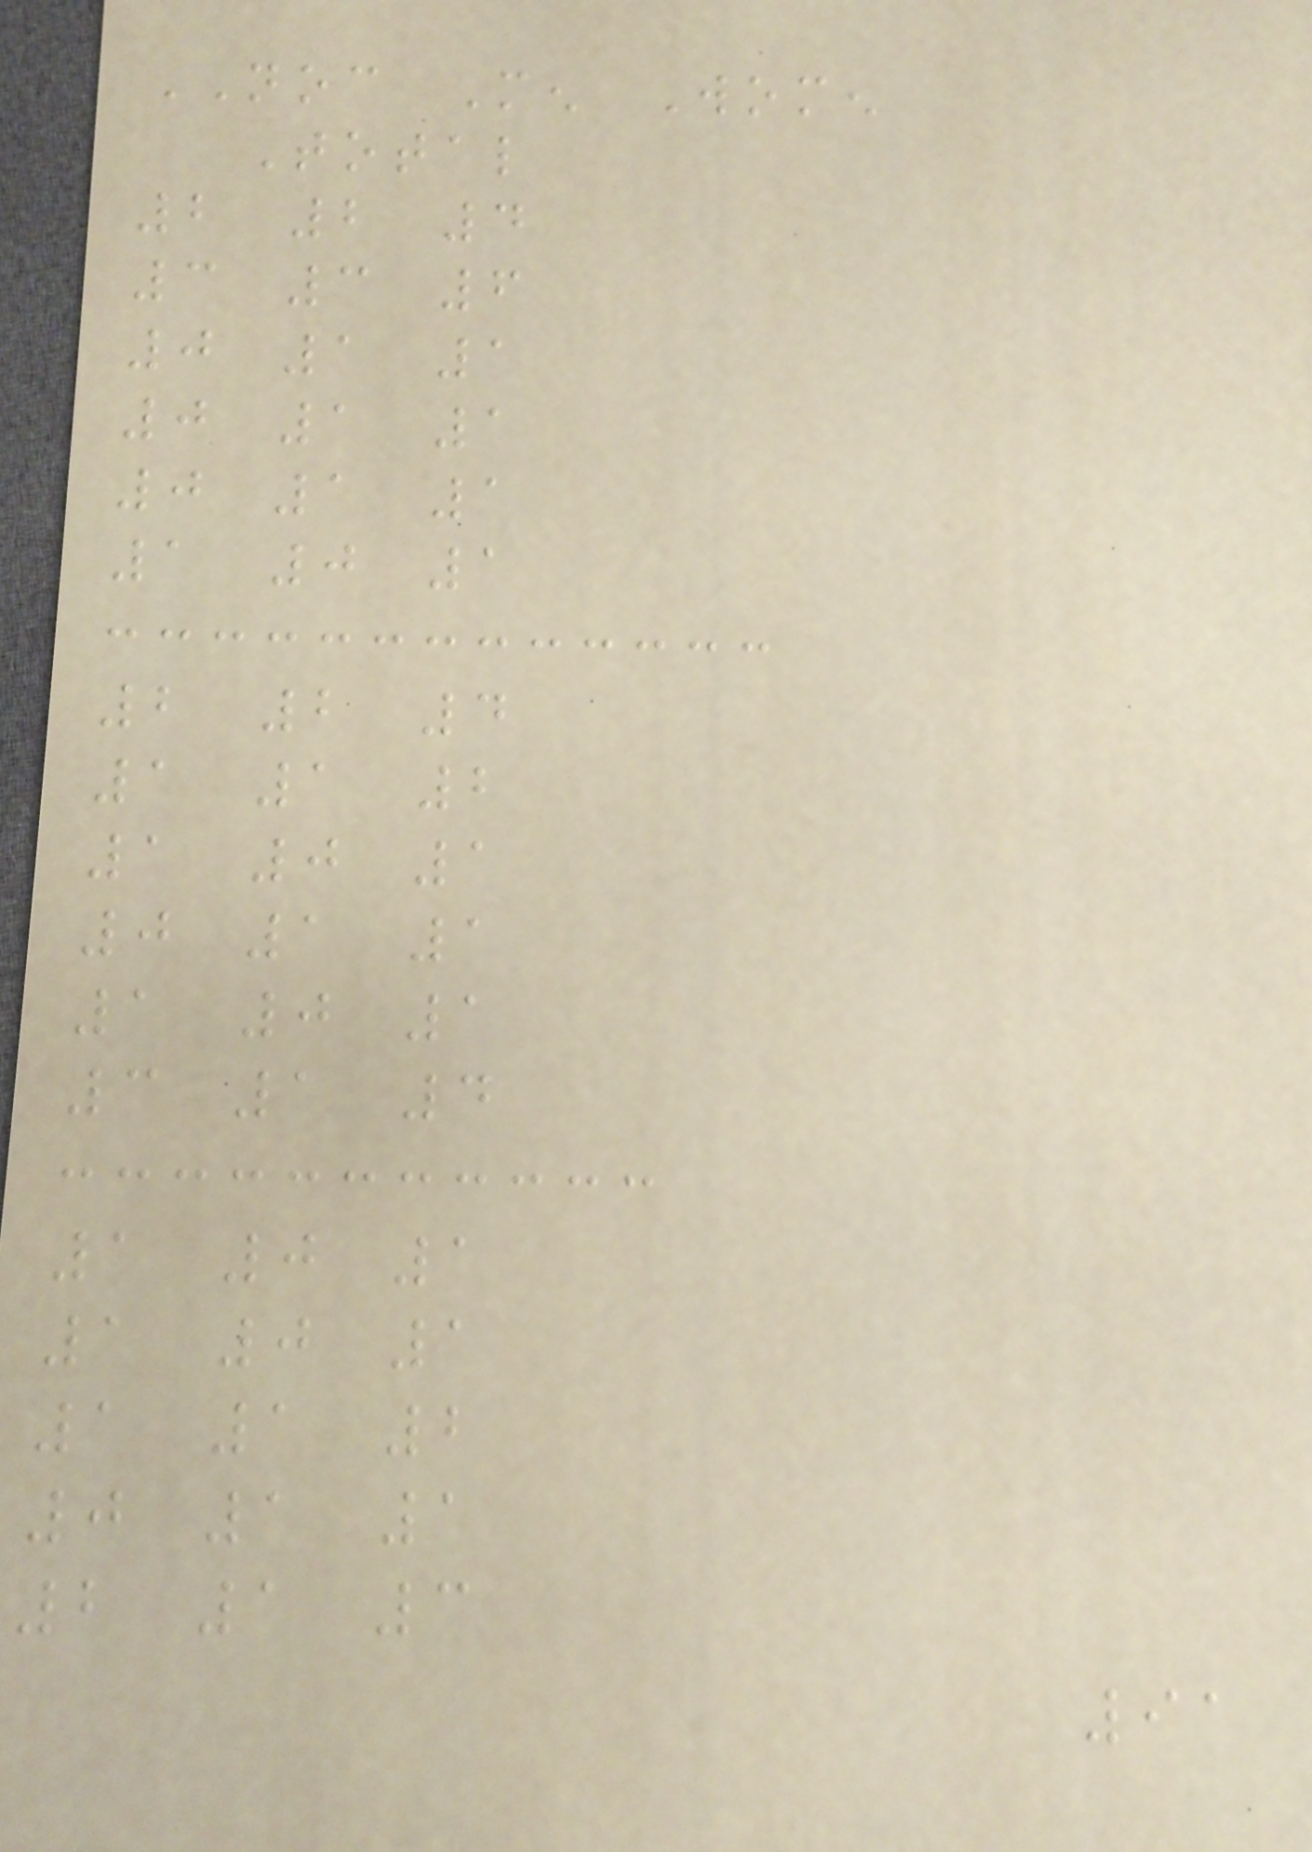NOC Men Women
Total
2 2 4
3 3 6
0 1 1
0 1 1
0 1 1
1 0 1
2 2 4
1 1 2
1 0 1
0 1 1
1 0 1
3 1 4
1 0 1
1 0 1
1 1 2
0 1 1
2 1 3
91
